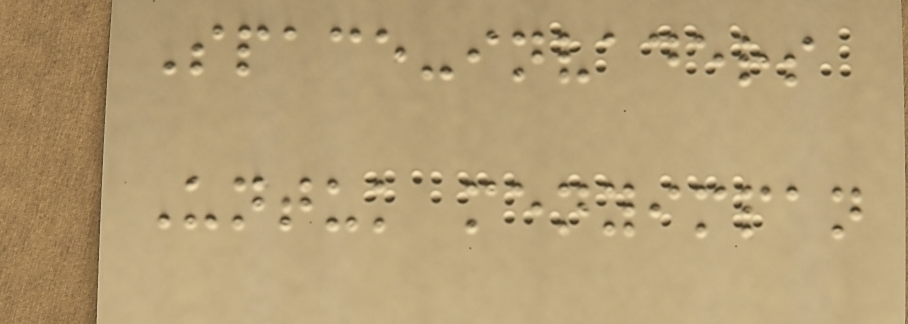Space-invaders
Untuk menyimpan
